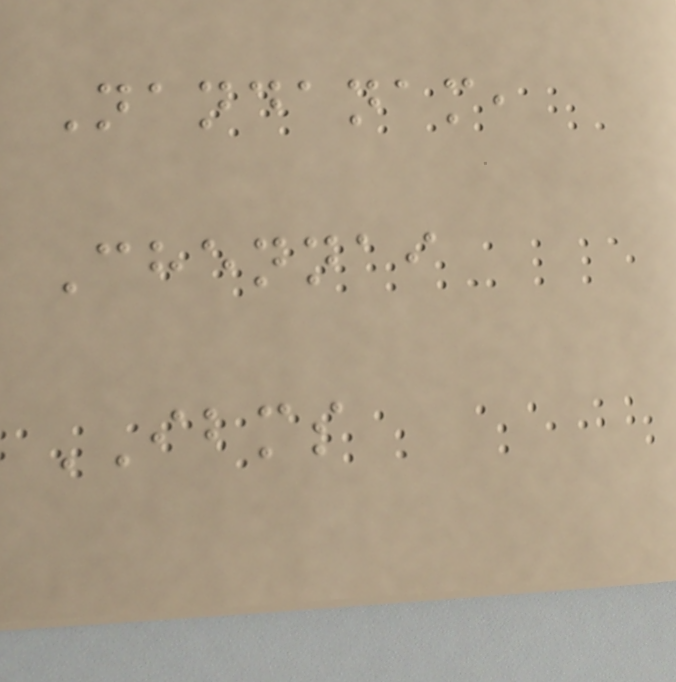Nandanam,
Chennai
IBMS
